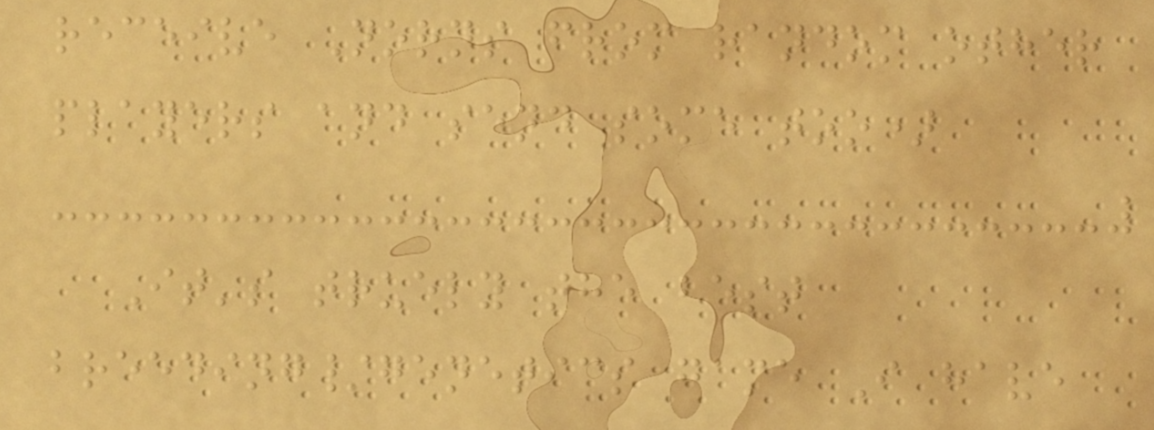receive Norns from random other
players and send some too)
It's truely the best
breeding/genetics game I have
